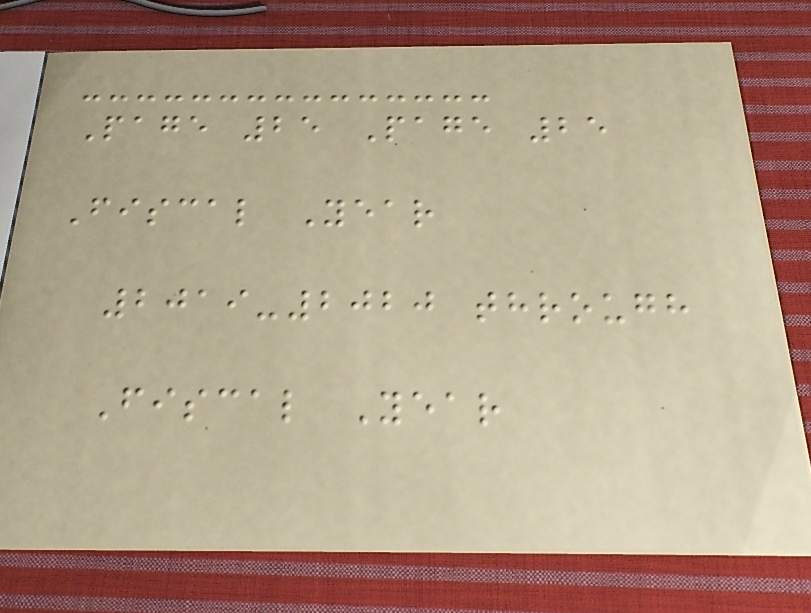Page 25 Page 25
Fiscal Year
2019-2020 through
Fiscal Year
